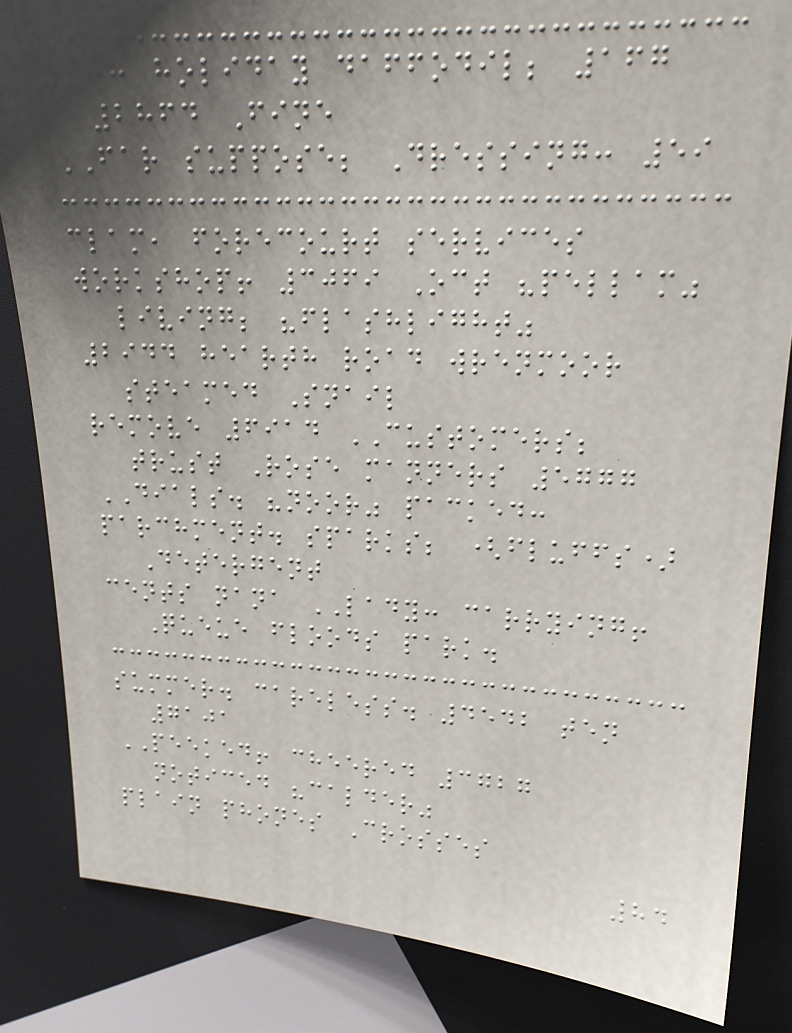908 holiday daffodil; 167
2864 Fine
FAR suppose; Dressing: 59
clam, forecourt services
workshop! 3069 Oct "pellam"
living; "flashlight"
2944 hearth road wrenmoor
steamed Snail
remove 6914 CUSTOMERS;
trust Rose manners 5777
DIALS. "noor" packed:
parchment. sparks; (fluffs)
Detergent
cents nana LADY: carrying!
Queue floods park.
summer. careless. 4542 ten
7101
PEEKED! cheered 3727
noticed "calder"
plain phones Crosses
84
